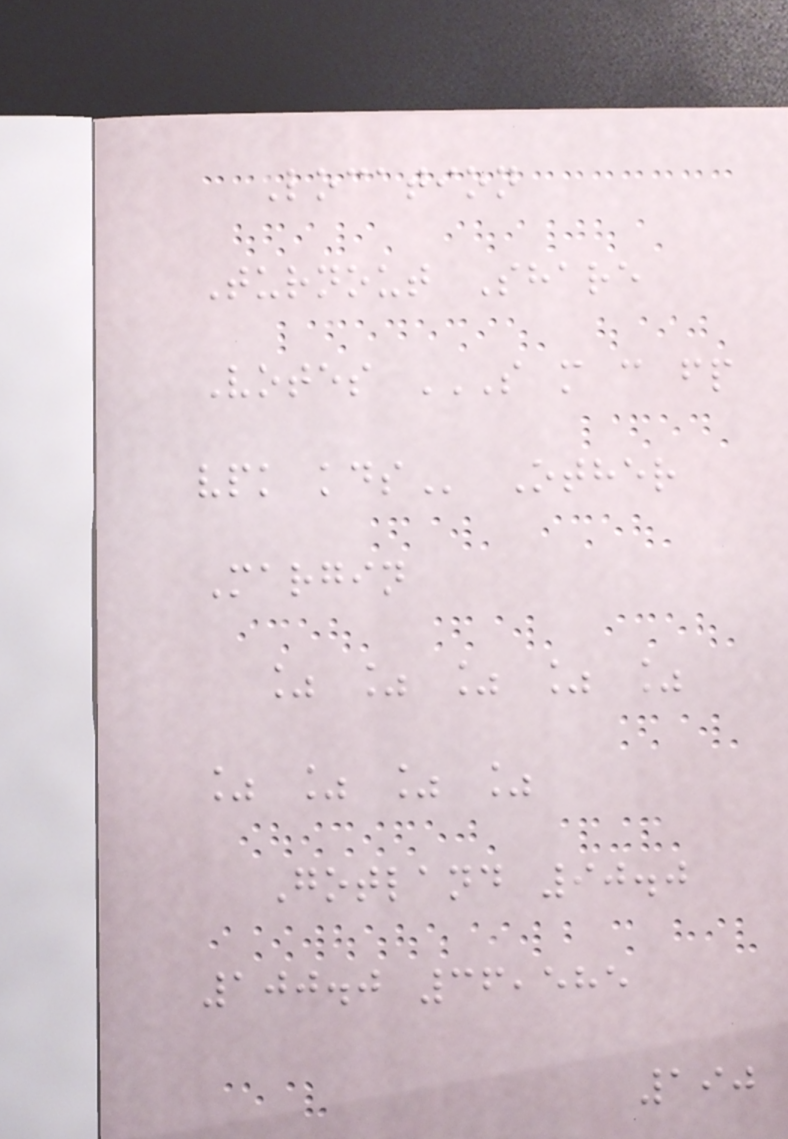Location
Turnout Share
Votes S M C FP
VPK KDS Other
Margin
% % % % %
% % % %
Gotland 90.0
100.0 36,585
190
